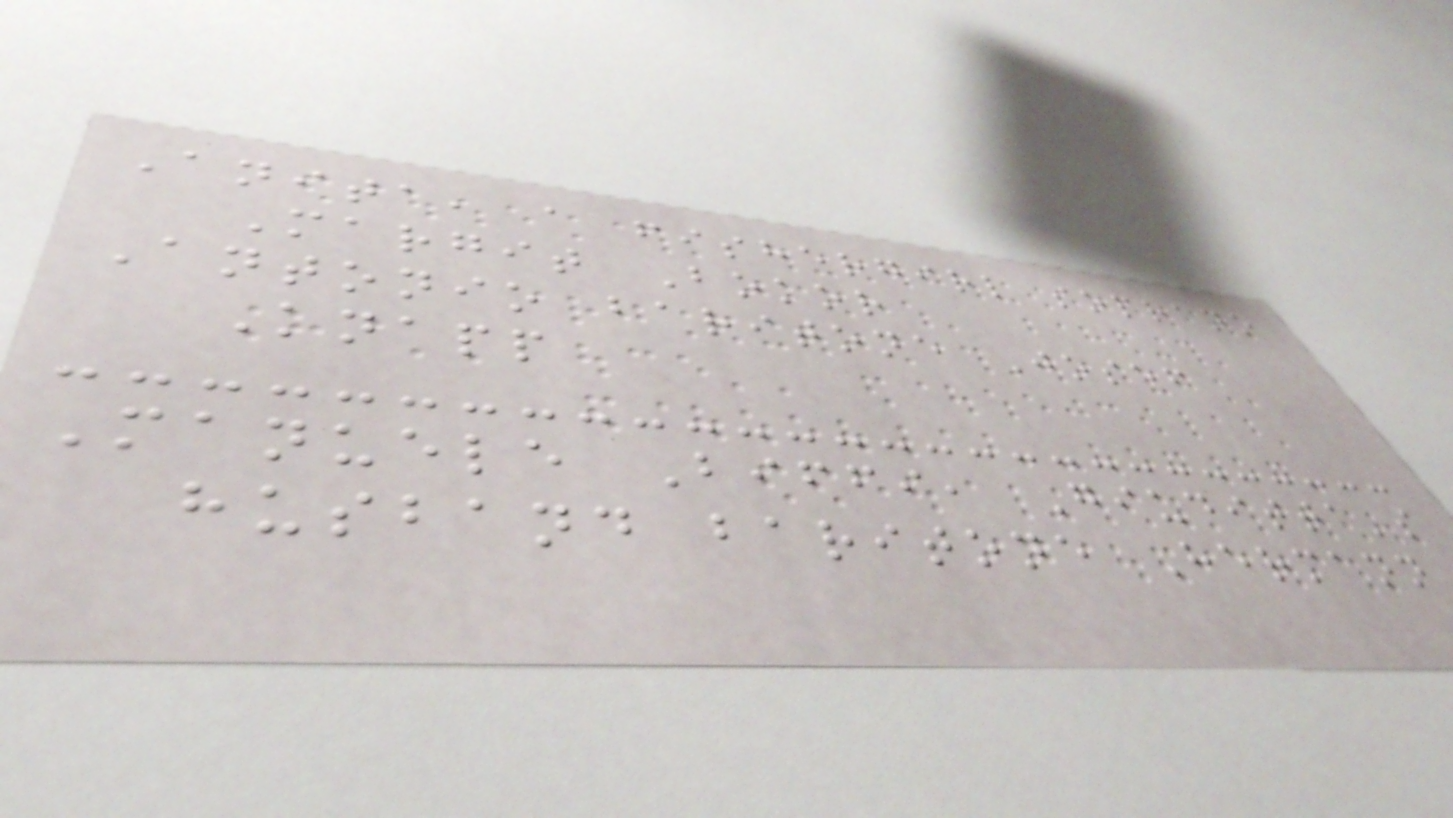Anita, a fishergirl soprano
Margit Bokor
Antonio baritone Josef
Knapp
Manuele Biffi, Giuditta's
husband baritone Hermann
